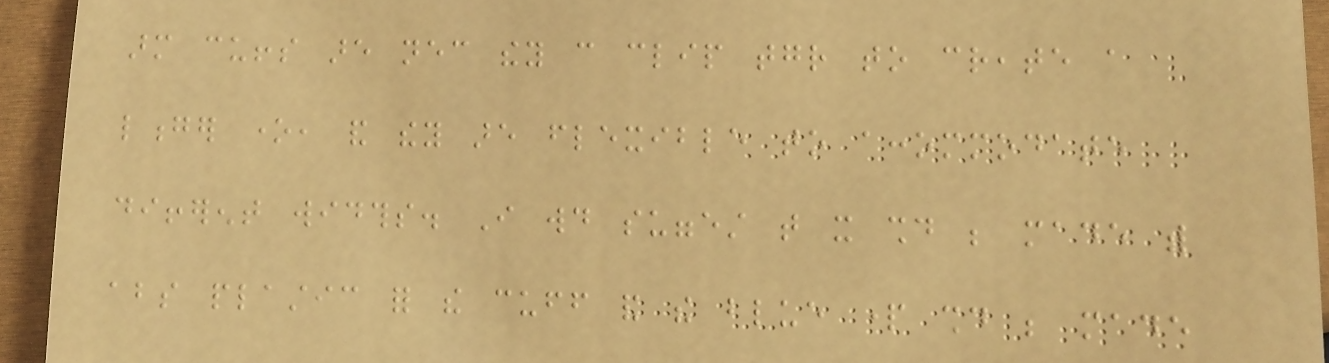arm cuffs are necessary they can clip together to create a
longer one, and they are flexible to accommodate
different widths. I would suggest that it should be made with
abs plastic for the cuff and the blue part should be made
